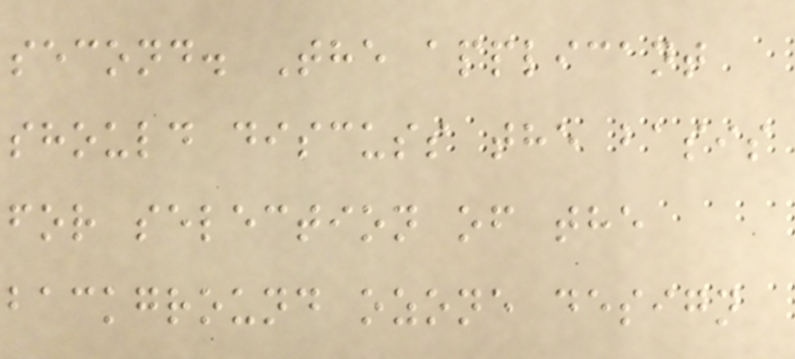second. The applicant
should discuss the basis
for selection of the
background ozone design
